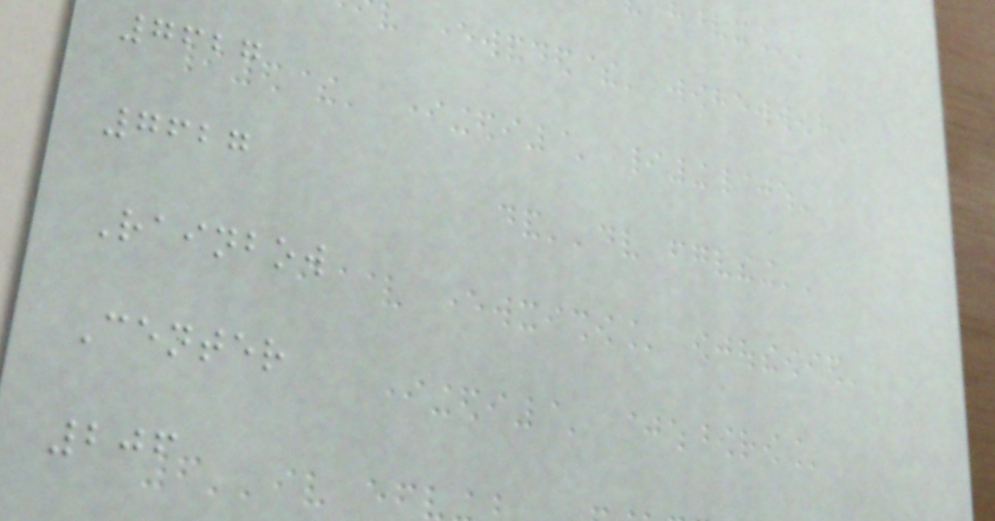7627
7627
Rainbow
Center
206
